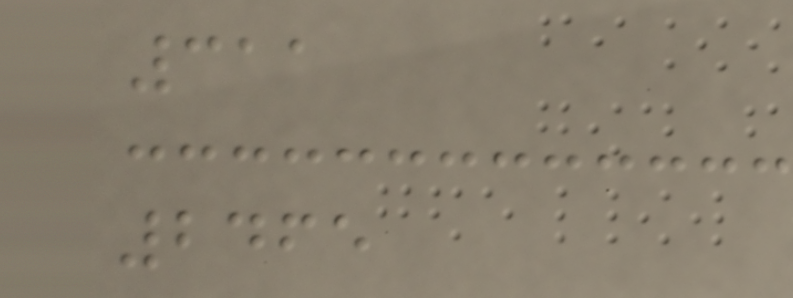311
2465
